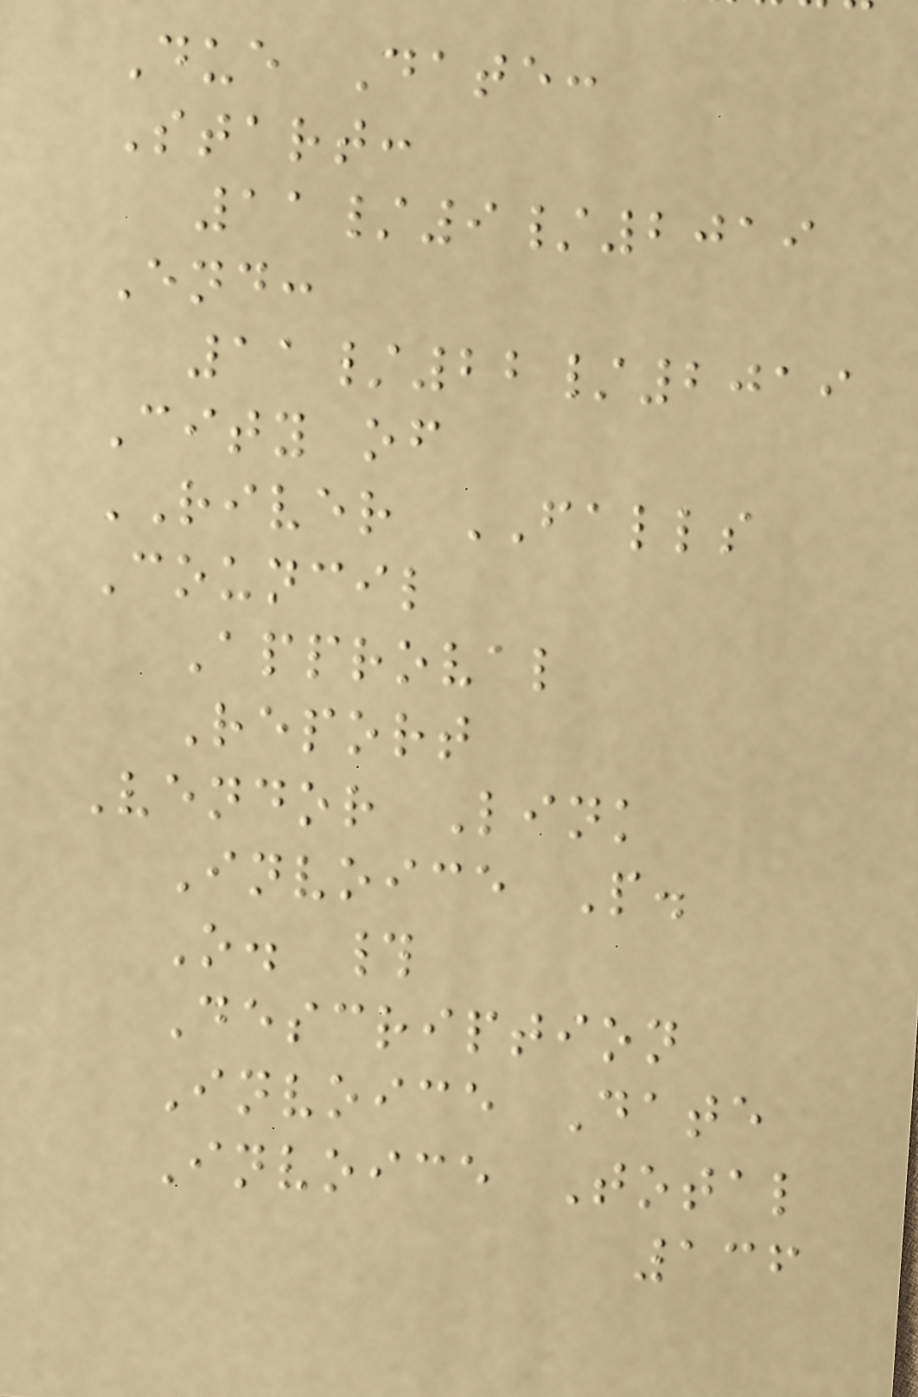Due Date:
Start:
11/9/2019
End:
11/22/2019
City of
RIVER FALLS
Council
Approval
Report
Vendor Link
Invoice P.
O. #
Description
Invoice Date
Invoice Total
136
